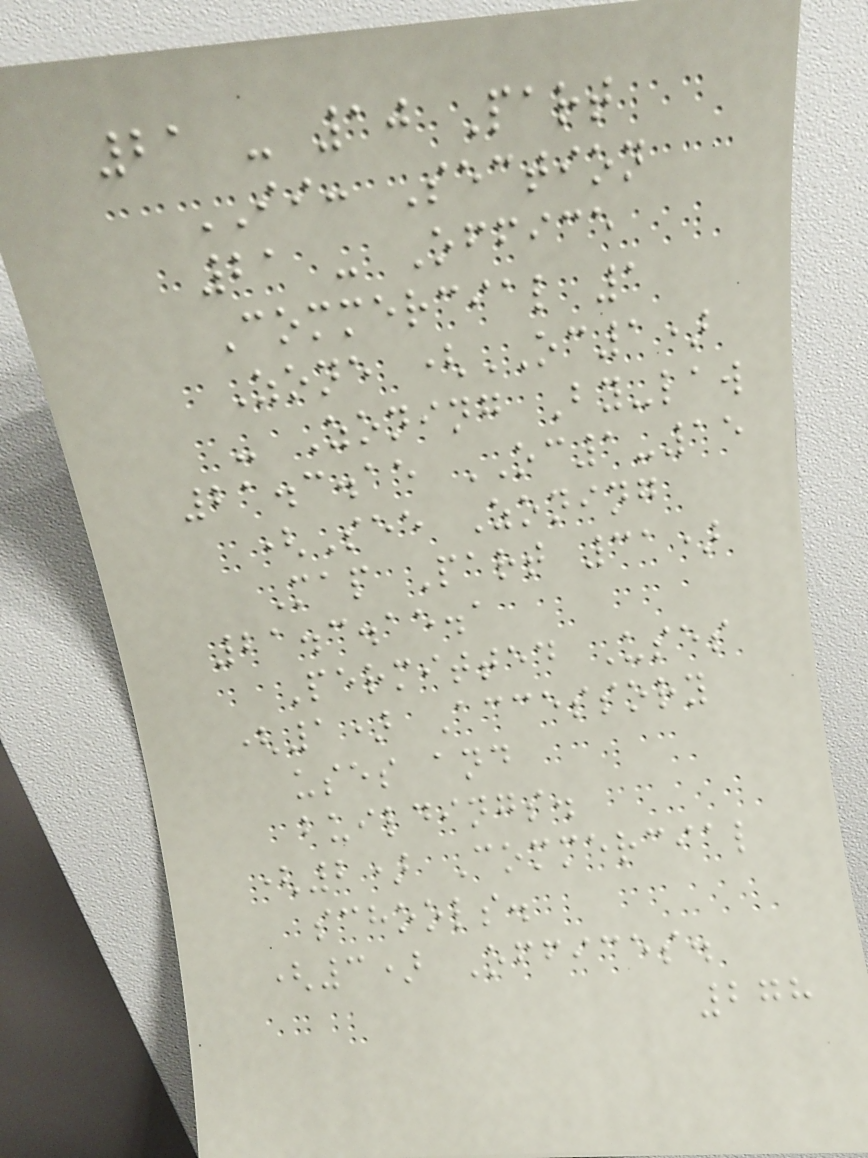21 - 10 Part
II: Section
21 - Office
Commercial 1
Zone (OC1)
- Zoning By-law
21.3.15 OC1-15
(See Zoning
Map Part 31)
21.3.15.1
Permitted Uses
(1) Accessory
uses and
buildings.
(2) Commercial
schools.
(3) Offices.
278
